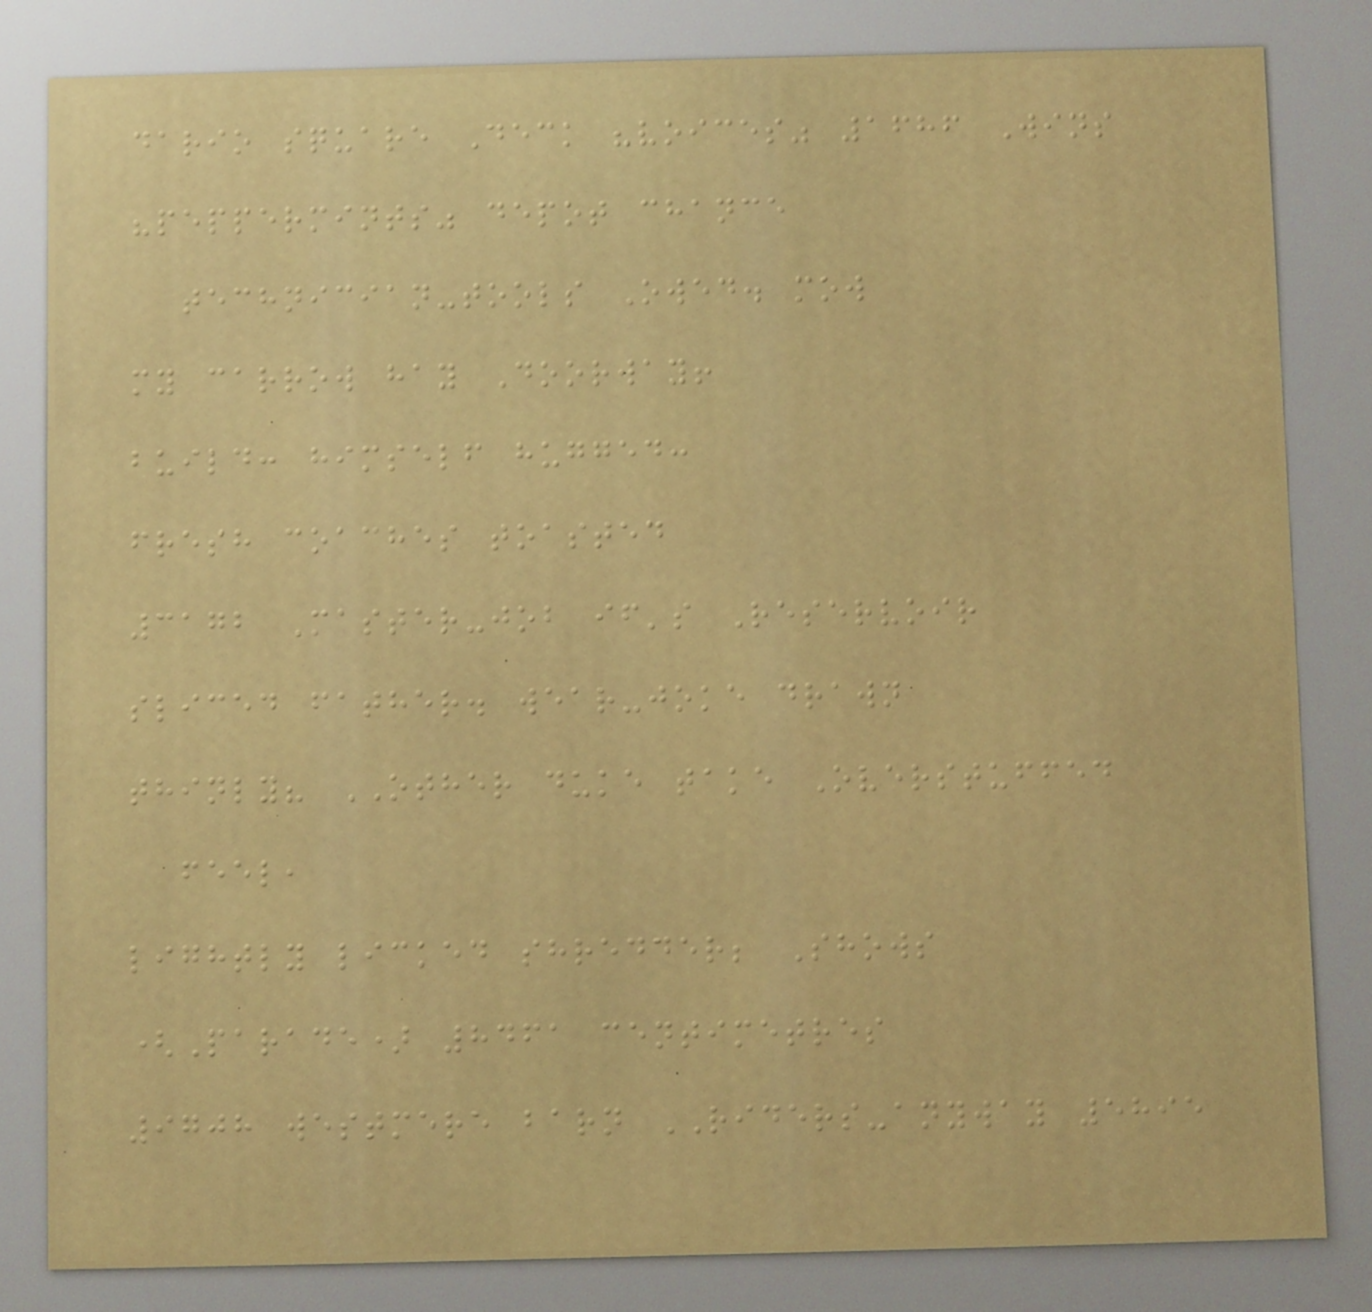dario square Deck "voices" 1686 Wins
"peppermints" depot chance
technician-tools Owed. mow
my carrow hay Doorway!
build: himself hugged:
fresh coaches toasted
3172 Master-job if's Reservoir
sliced father. wear-joke drawn
thinly? OTHER duke take Overstuffed
feel,
lightly licked shredder; Shows
(Parade) 8461 centimetres
9708 westmere barn RIDERS-anyway 5895
